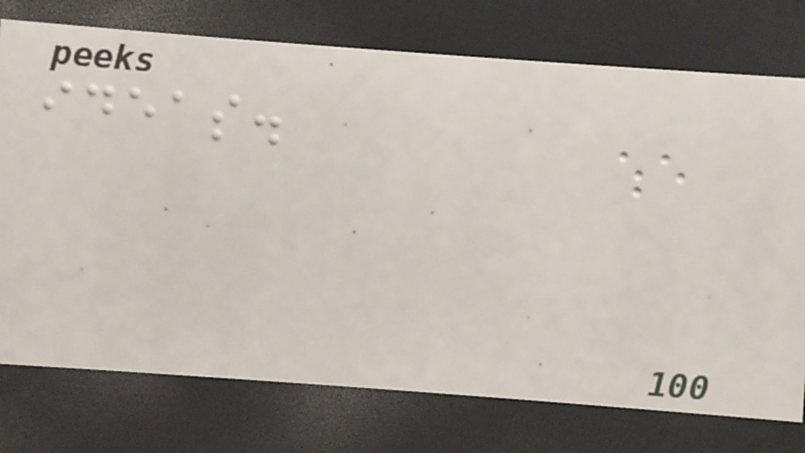ideas.
